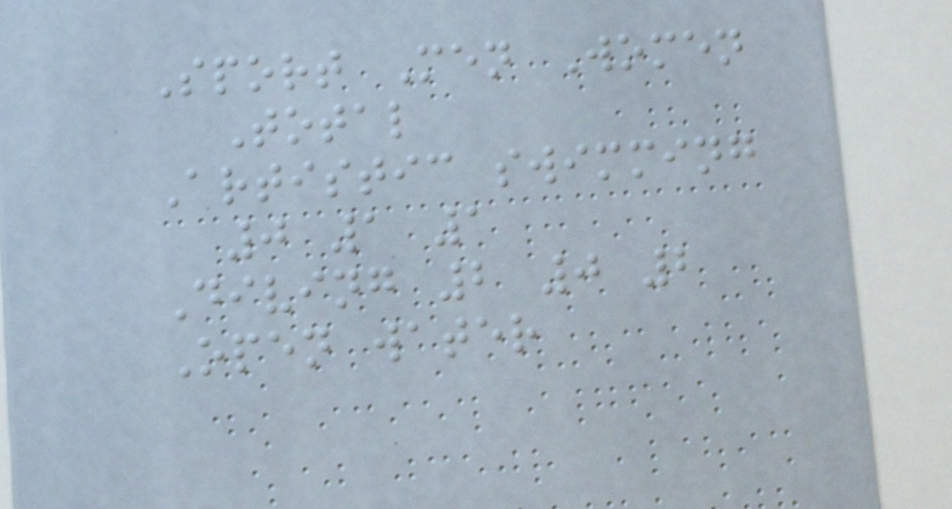Sport Men Women
Total
Artistic swimming
0 1 1
Diving 2 0 2
Open water
